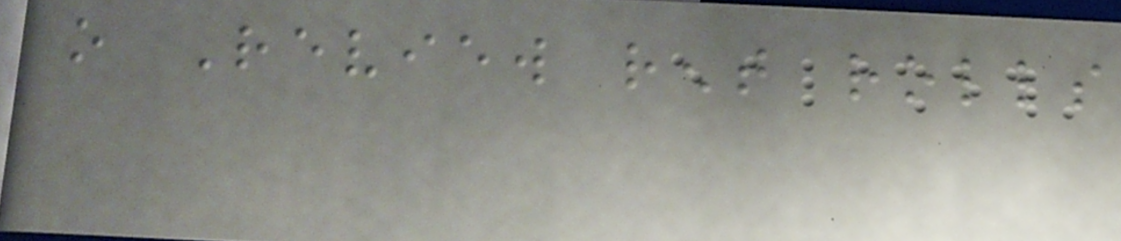o Review rent rolls
